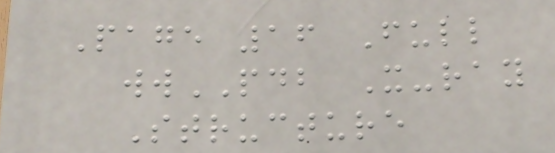Page 16 Full
wwPDB X-ray
Structure
